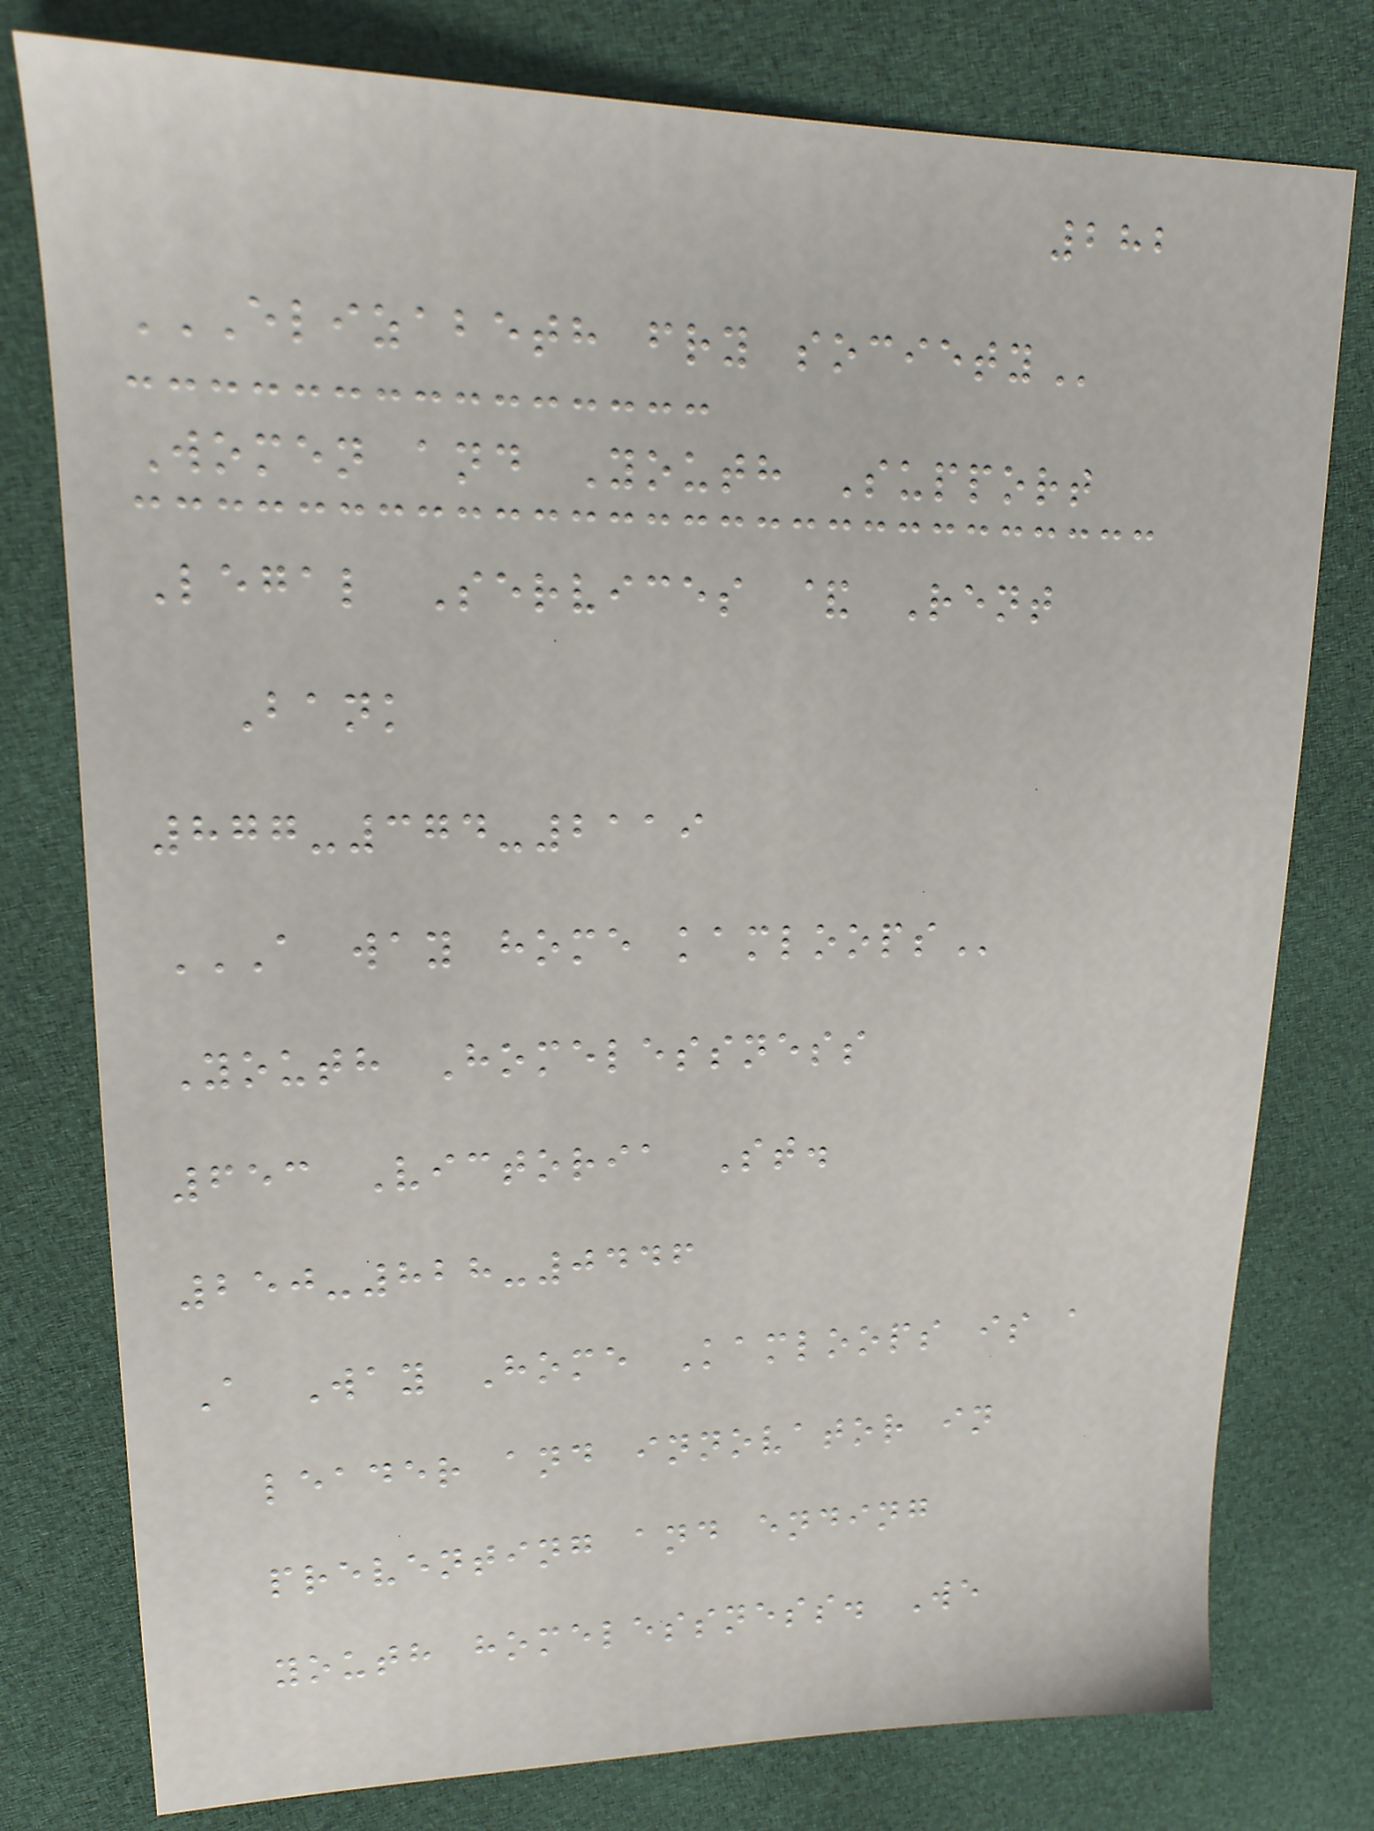282
ELIZABETH FRY SOCIETY
Women and Youth Support
Legal Services & Rent
Bank
877-374-2119
A WAY HOME KAMLOOPS
Youth Homelessness
653 Victoria St.
250-828-0446
A Way Home Kamloops is a
leader and innovator in
preventing and ending
youth homelessness. We
